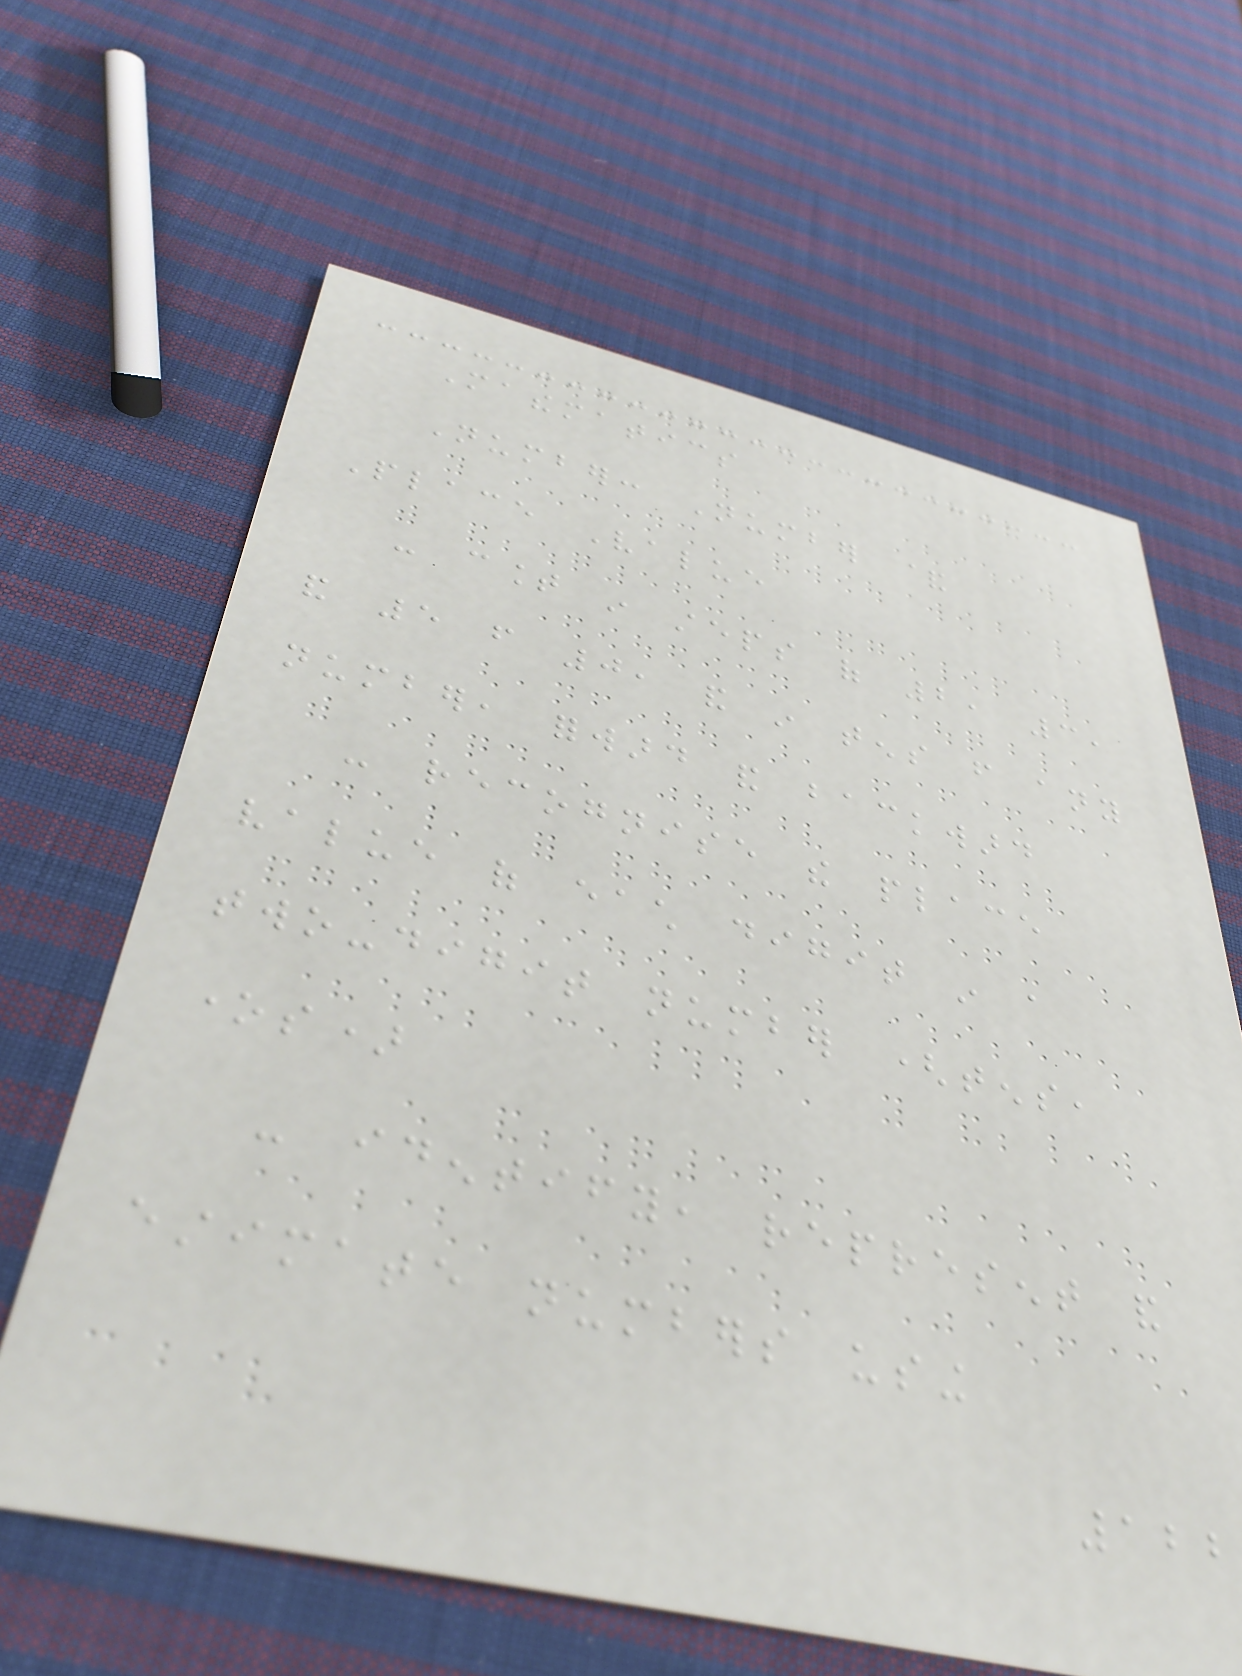Mathematics
Number: Number &
Place Value
- count in steps of 2, 3,
and 5 from 0, and in tens from any
number, forward and backward
- recognise the place
value of each digit in a
two-digit number (tens,
ones)
- identify, represent and
estimate numbers using
122
